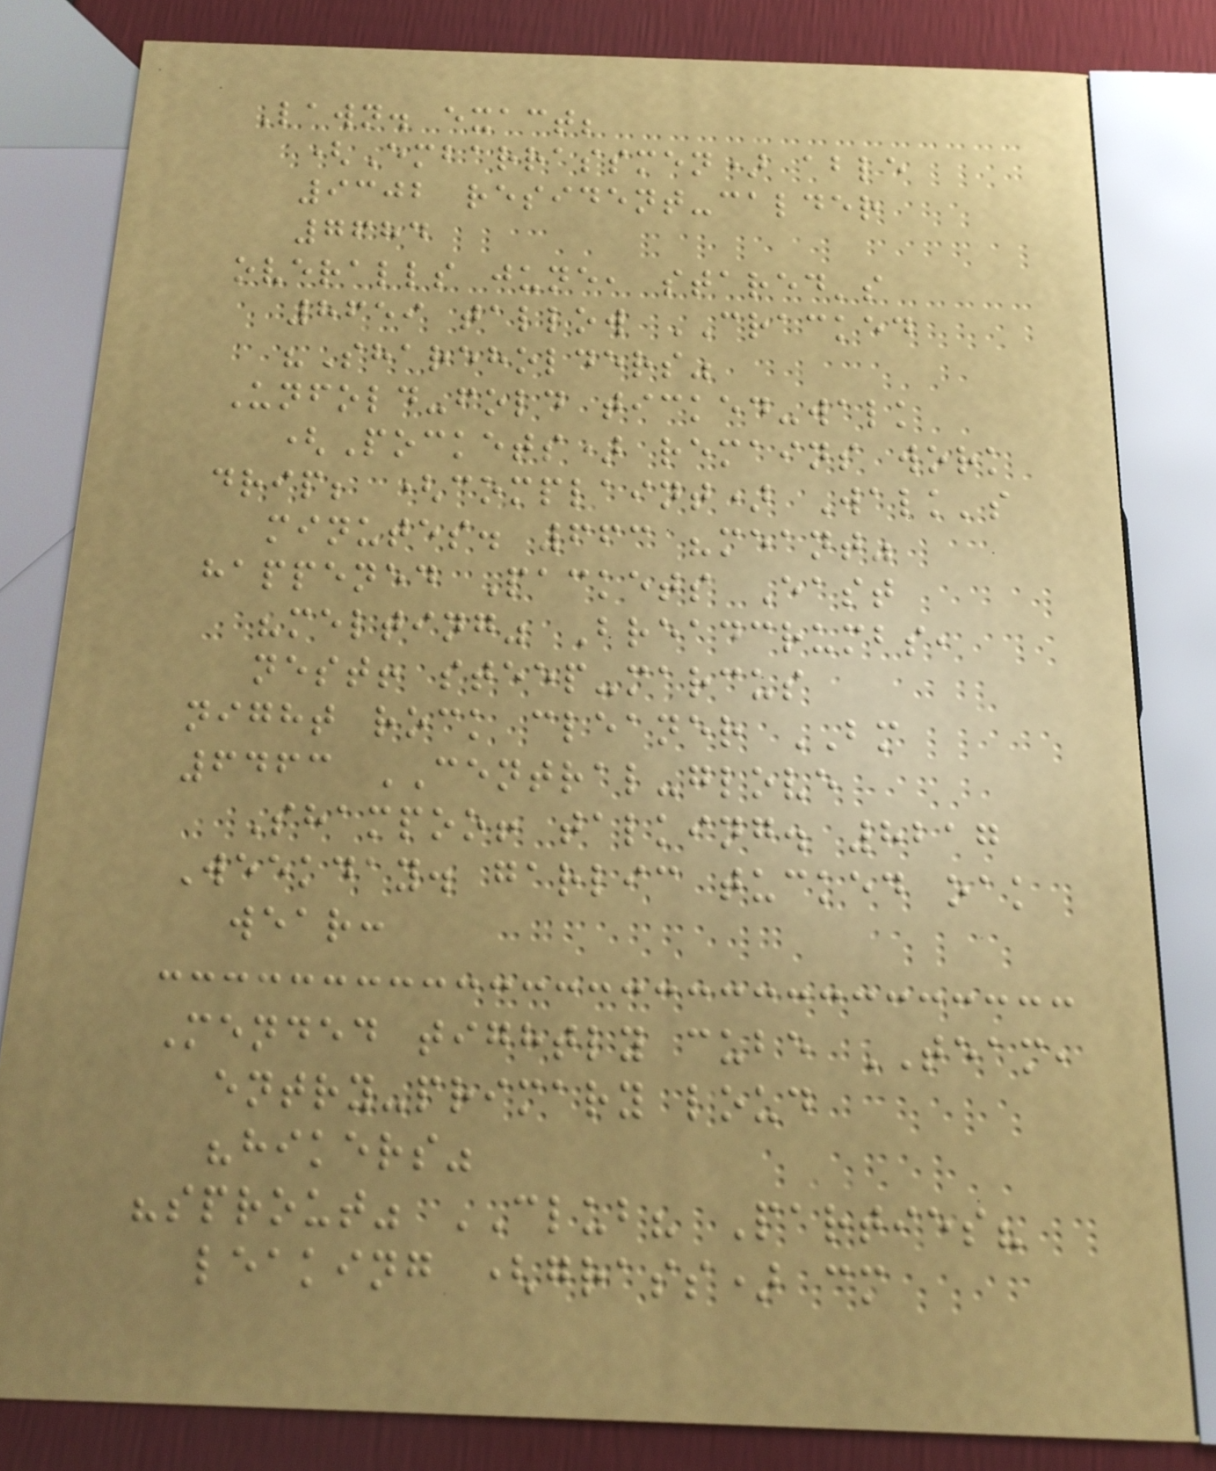Lawn. exact;
(Embarrassmen) able
9302 resident-calder
7684
overalls june, stared's
8659 tallow CRACKED
"Shareholders"
Unfold-fold ticked-walk
(Pockets) remains work
drip; (complaint) Walk's
minutes. 663 "meant"
happened Packets East
"melting" Breadcrumbs,
nest! steep-marcus
night rock cleaner BM
6463 CENTRAL-glove
Shampoo! talking. 8217
Weekday. garlic tucked oak
wear:
Mended tightly cube TEAM,
entry-primary loud
"hikers"
"sprout" CLUB? Parties?
leaking (grass) cm
